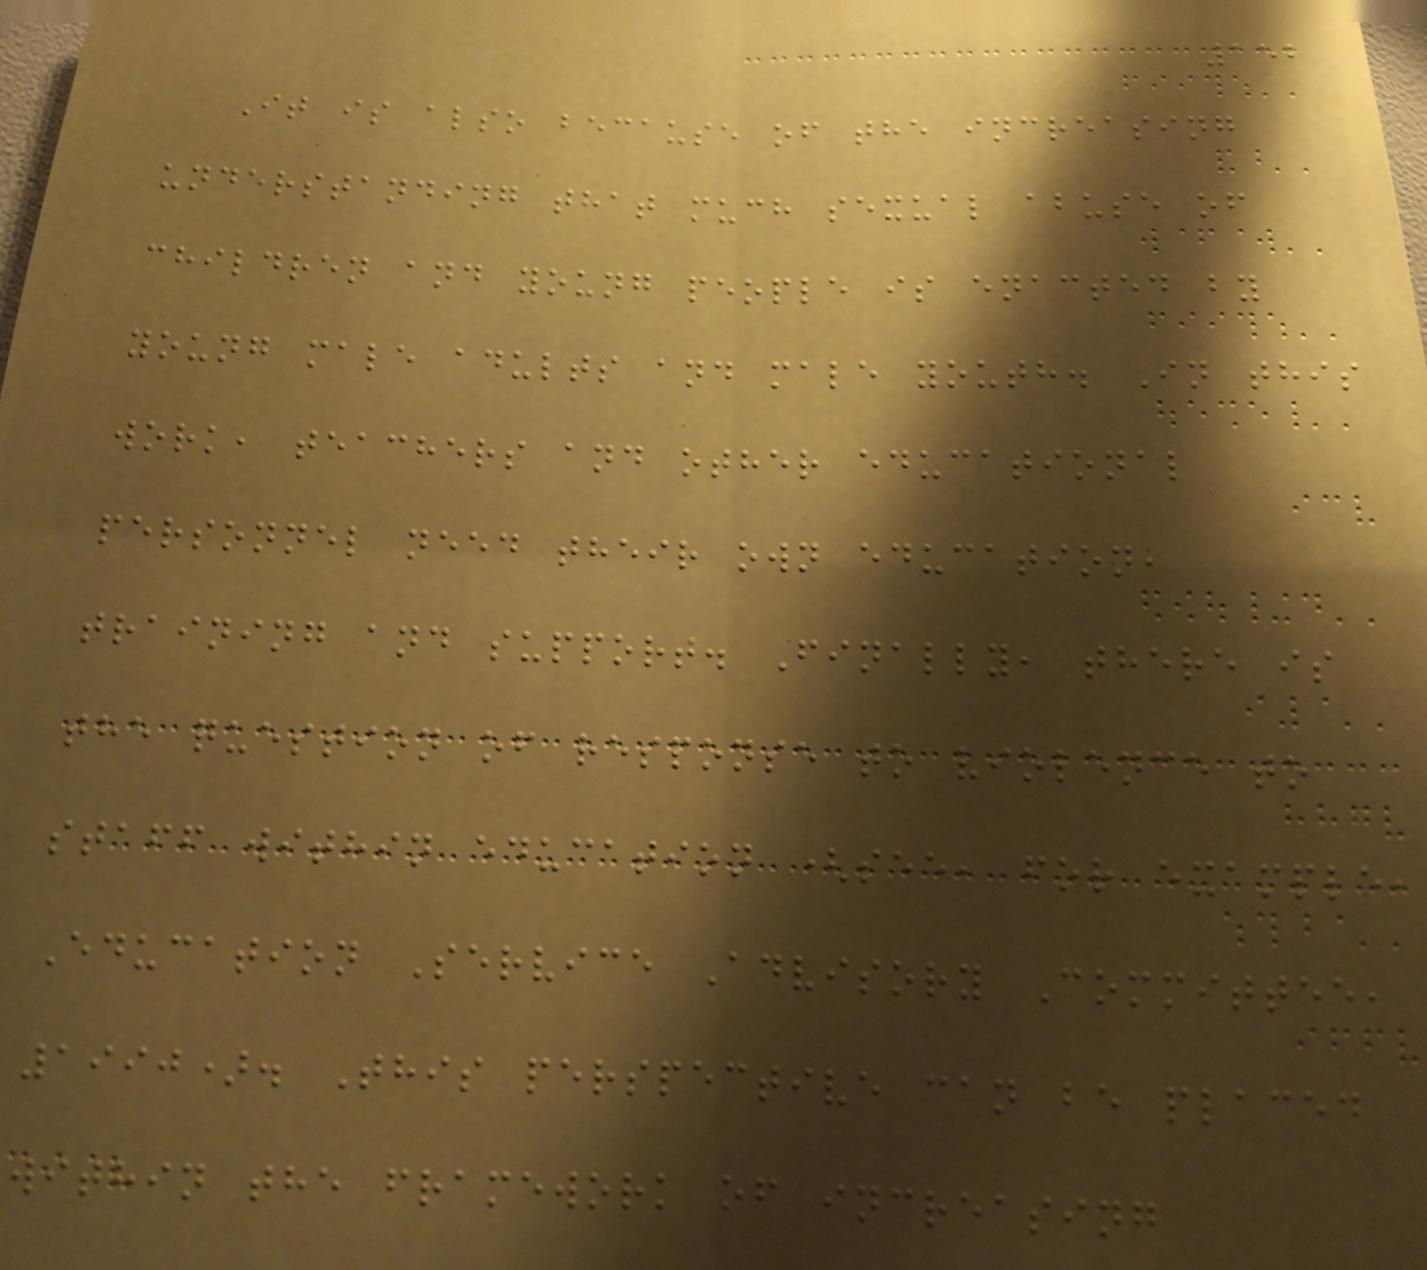152
It is also because of the increasing
understanding that much sexual abuse of
children and young people is enacted by
young male adults and male youth. In this
work, teachers and other educational
personnel need their own education,
training and support. Finally, there is
the question of response to violence to
staff within education (see, for example,
Education Service Advisory Committee,
1990). This perspective can be placed
within the framework of increasing
